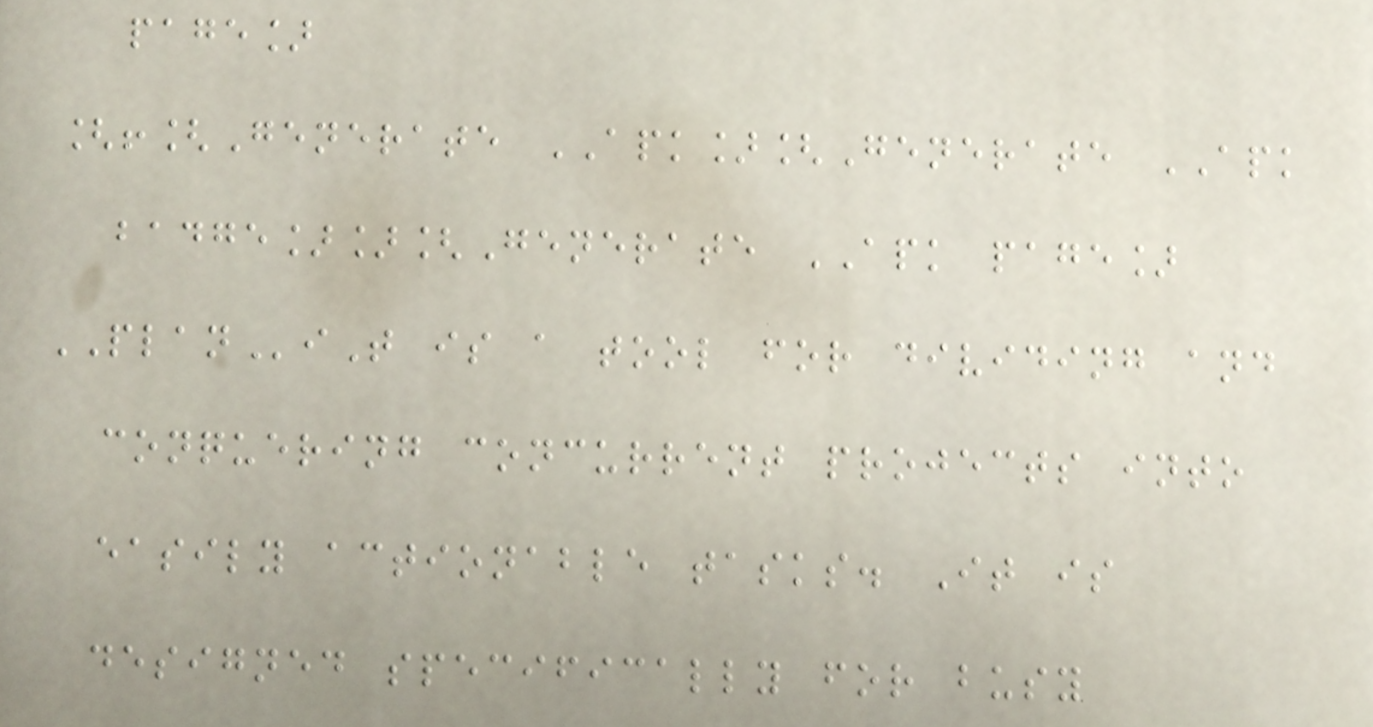page]
[![Generate APK][Generate APK
badge]][Generate APK page]
PLANiT is a tool for dividing and
conquering concurrent projects into
easily actionable tasks. It is
designed specifically for busy
